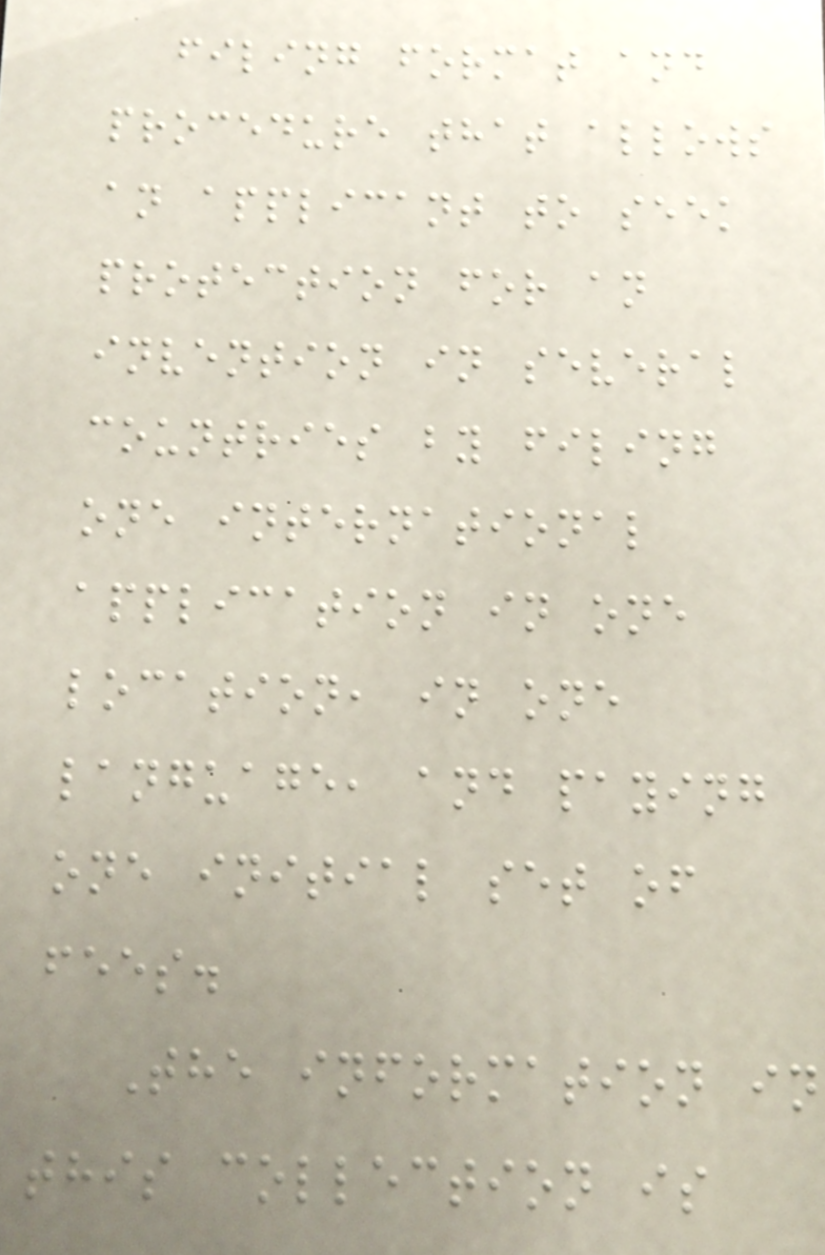filing format and
procedure that allows
an applicant to seek
protection for an
invention in several
countries by filing
one international
application in one
location, in one
language, and paying
one initial set of
fees.
The information in
this collection is
